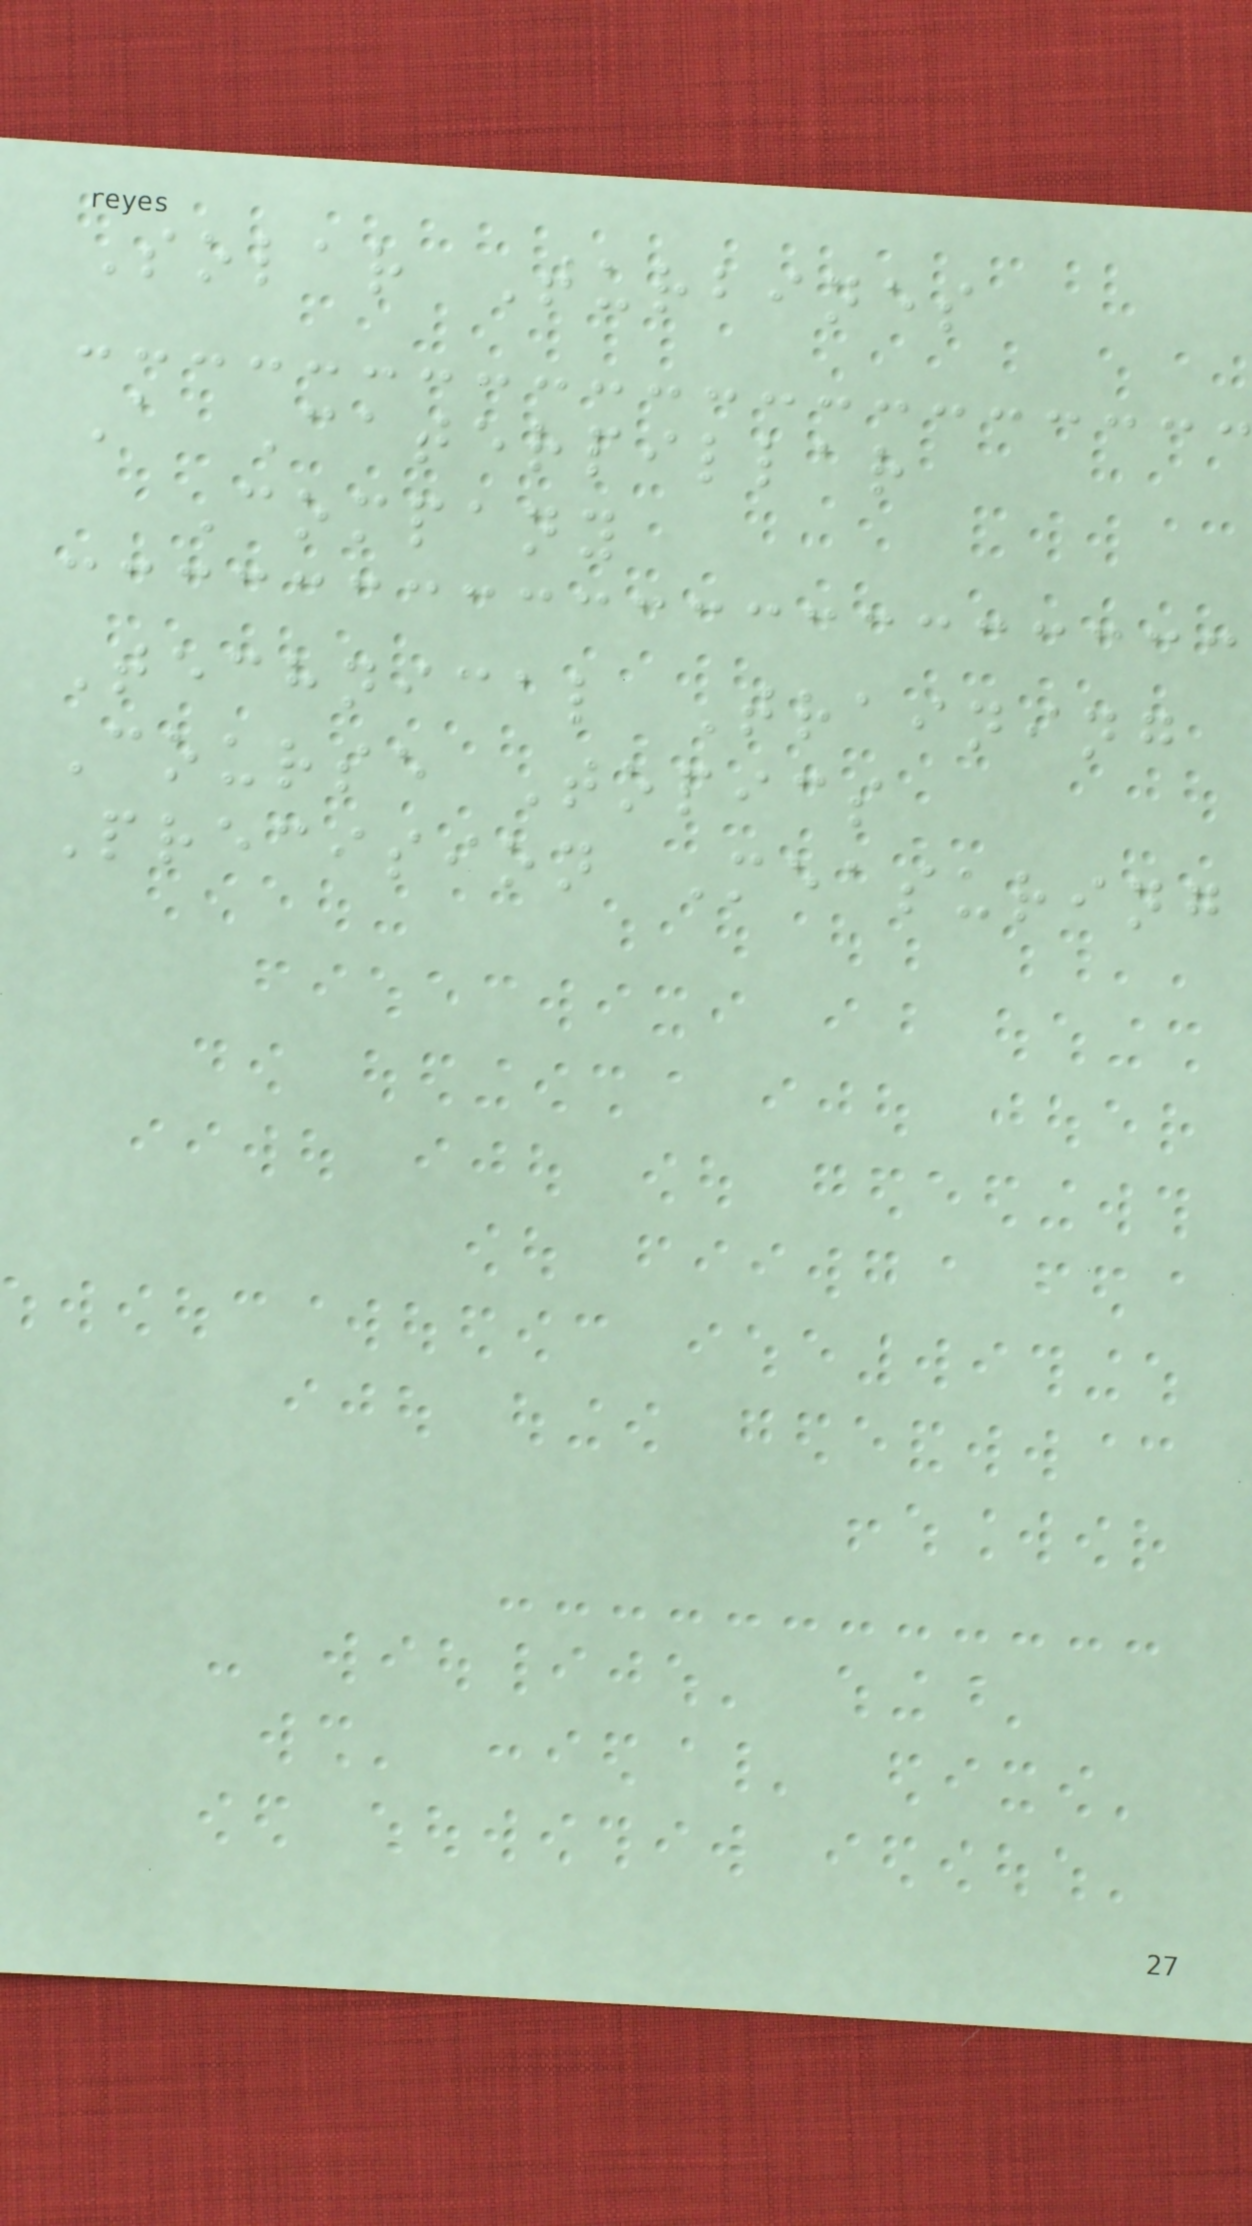Solar Turbines
A Caterpillar
Company
Technical Training
Course Topics
Precision Measuring
